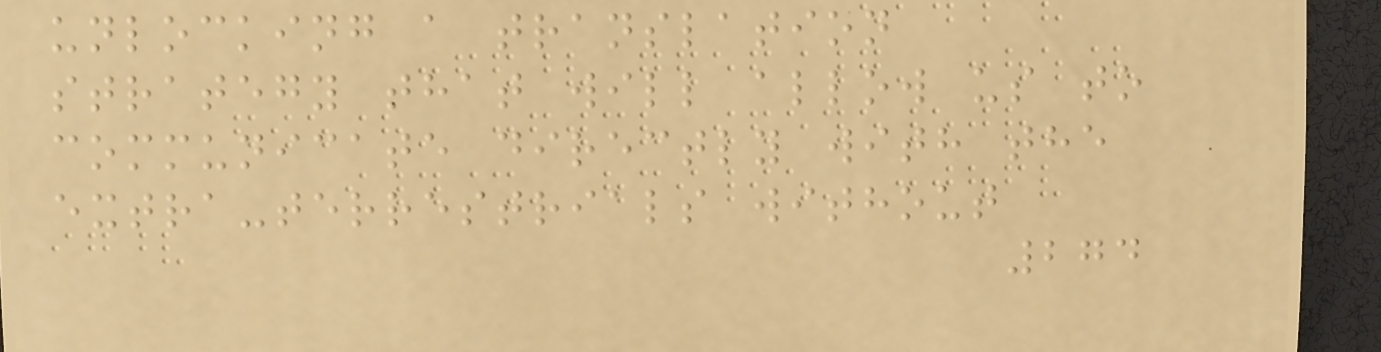unlocking a translation
strategy that will allow us to
communicate directly with the
extra-terrestrials without
274
